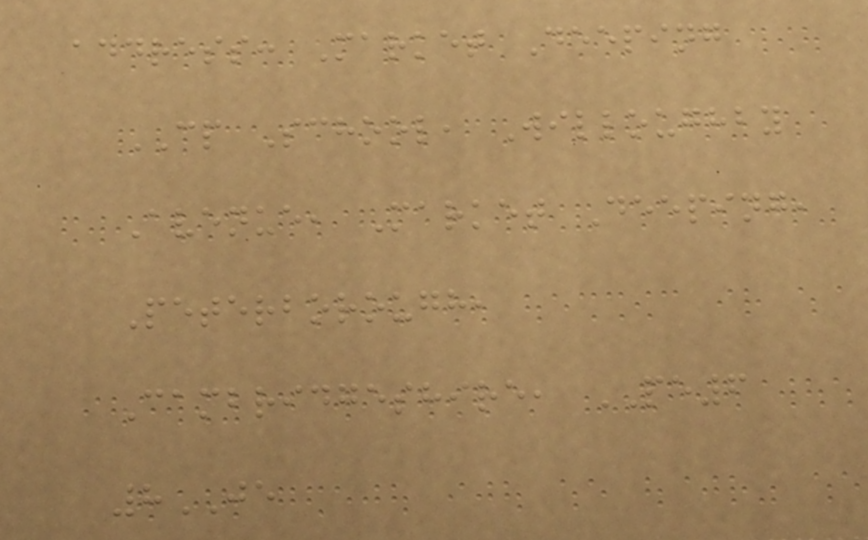address: Market Deeping
CP School, Willoughby
Avenue, Market Deeping,
Peterborough,
Cambridgeshire, PE6
8JE
